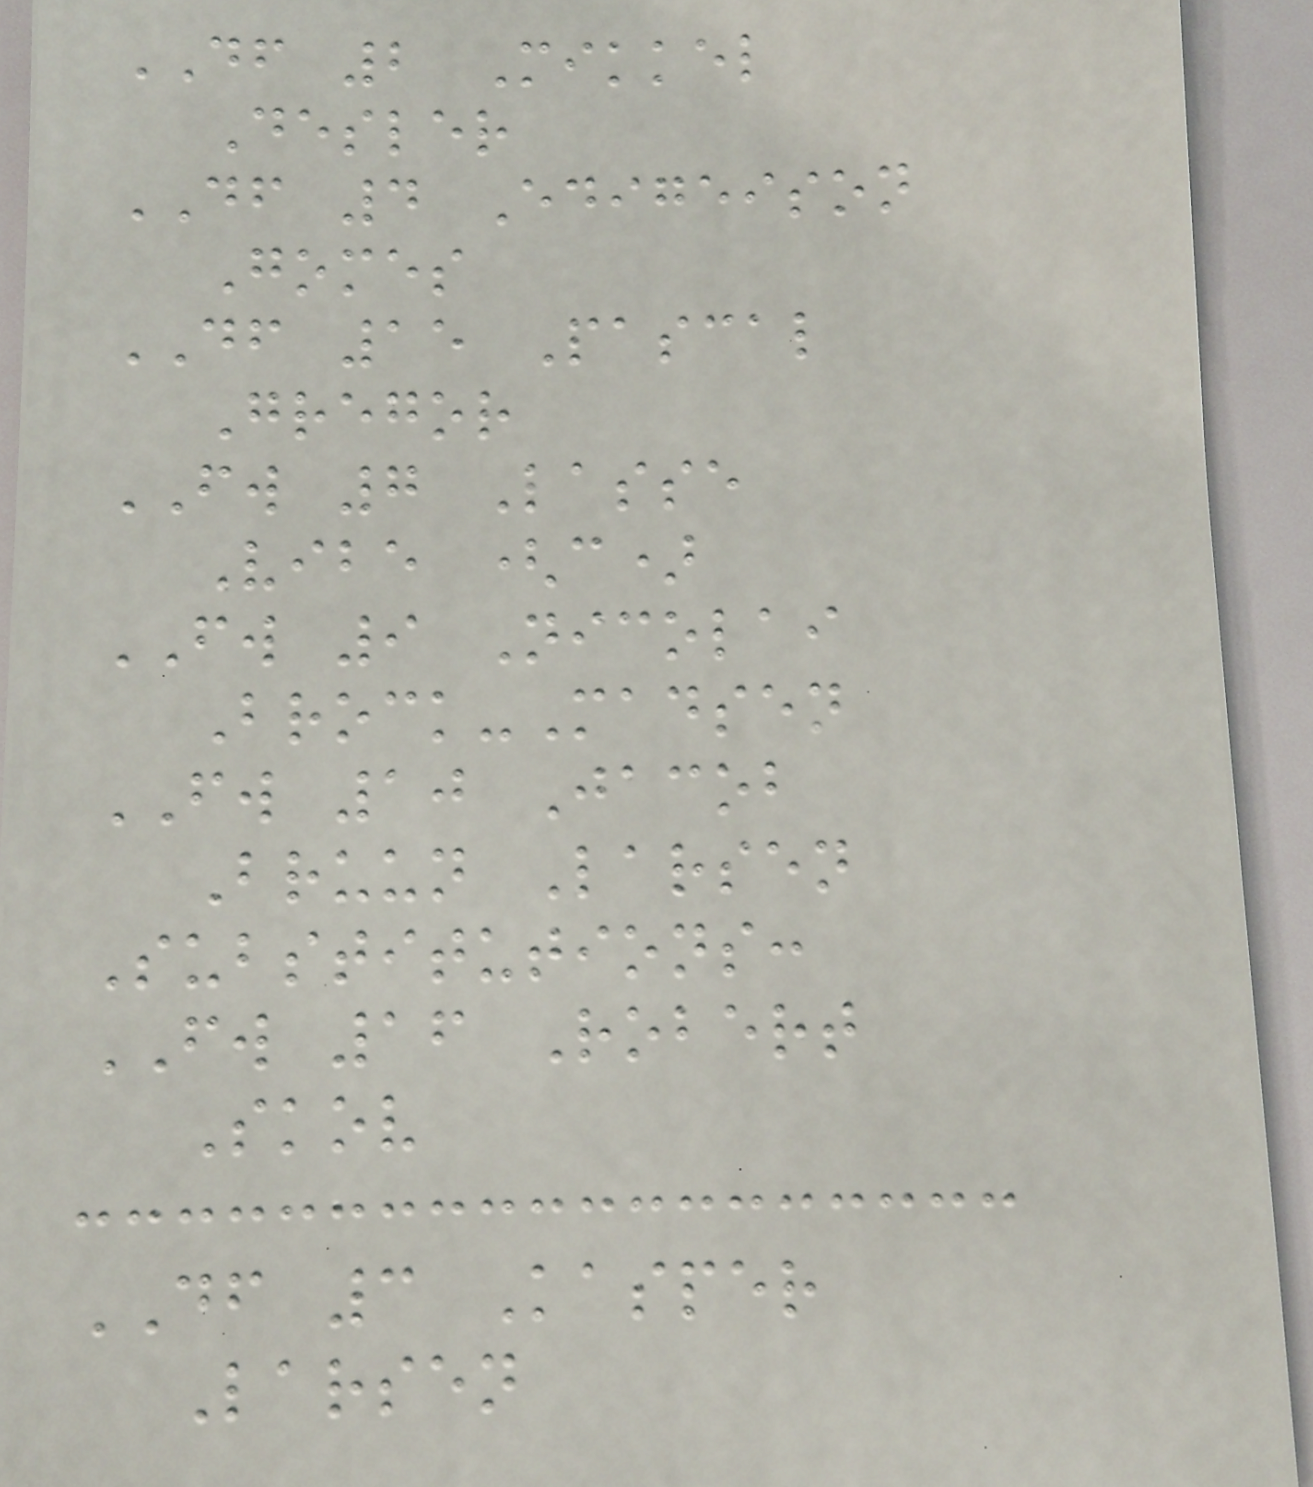DF 2 Mikkel
Desler
DF 4 Edigeison
Gomes
DF 15 Pascal
Gregor
FW 7 Lasse
Vibe (c)
FW 9 Nicolai
Brock-Madsen
FW 10 Jacob
Bruun Larsen
Substitutions:
FW 16 Robert
Skov
DF 3 Kasper
Larsen
